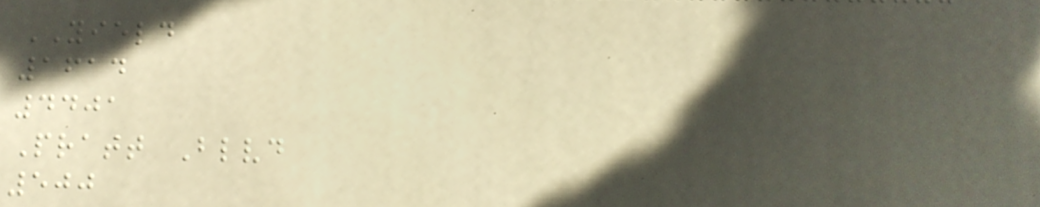YIELD
1614
4401
Pratt Blvd
500
